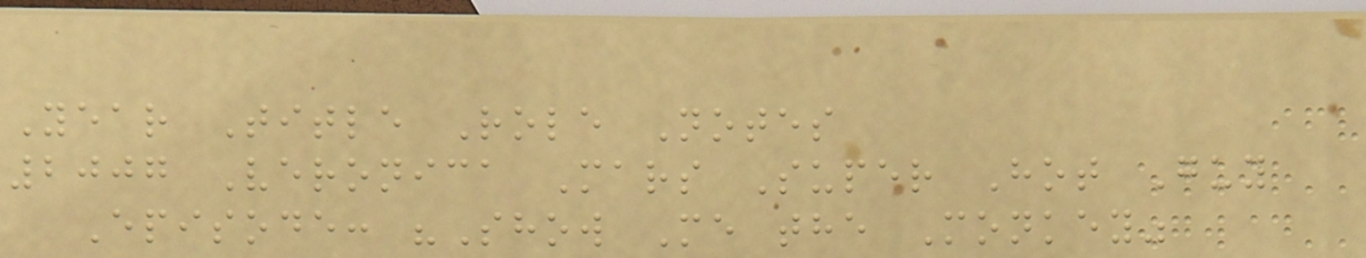Year Title Role Notes
2007 Veronica Mars Super Hot Guy
Episode: "Show Me the Monkey"
